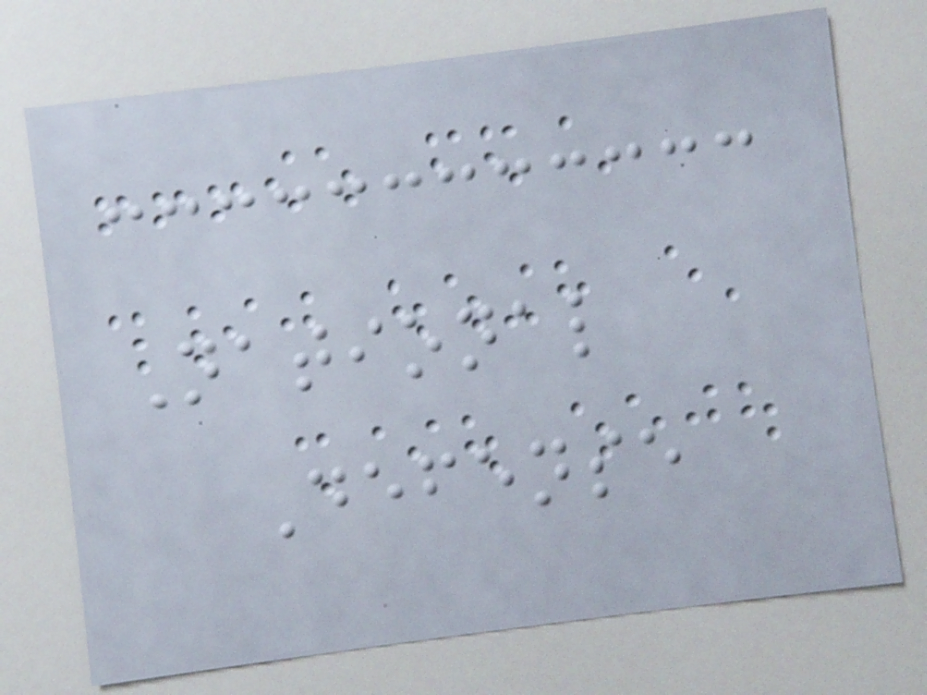National
Defense
